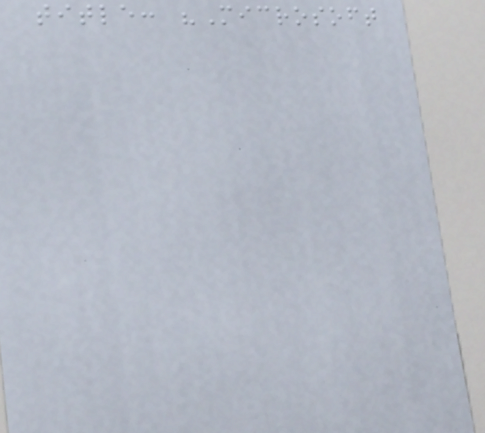title: "Microsoft
